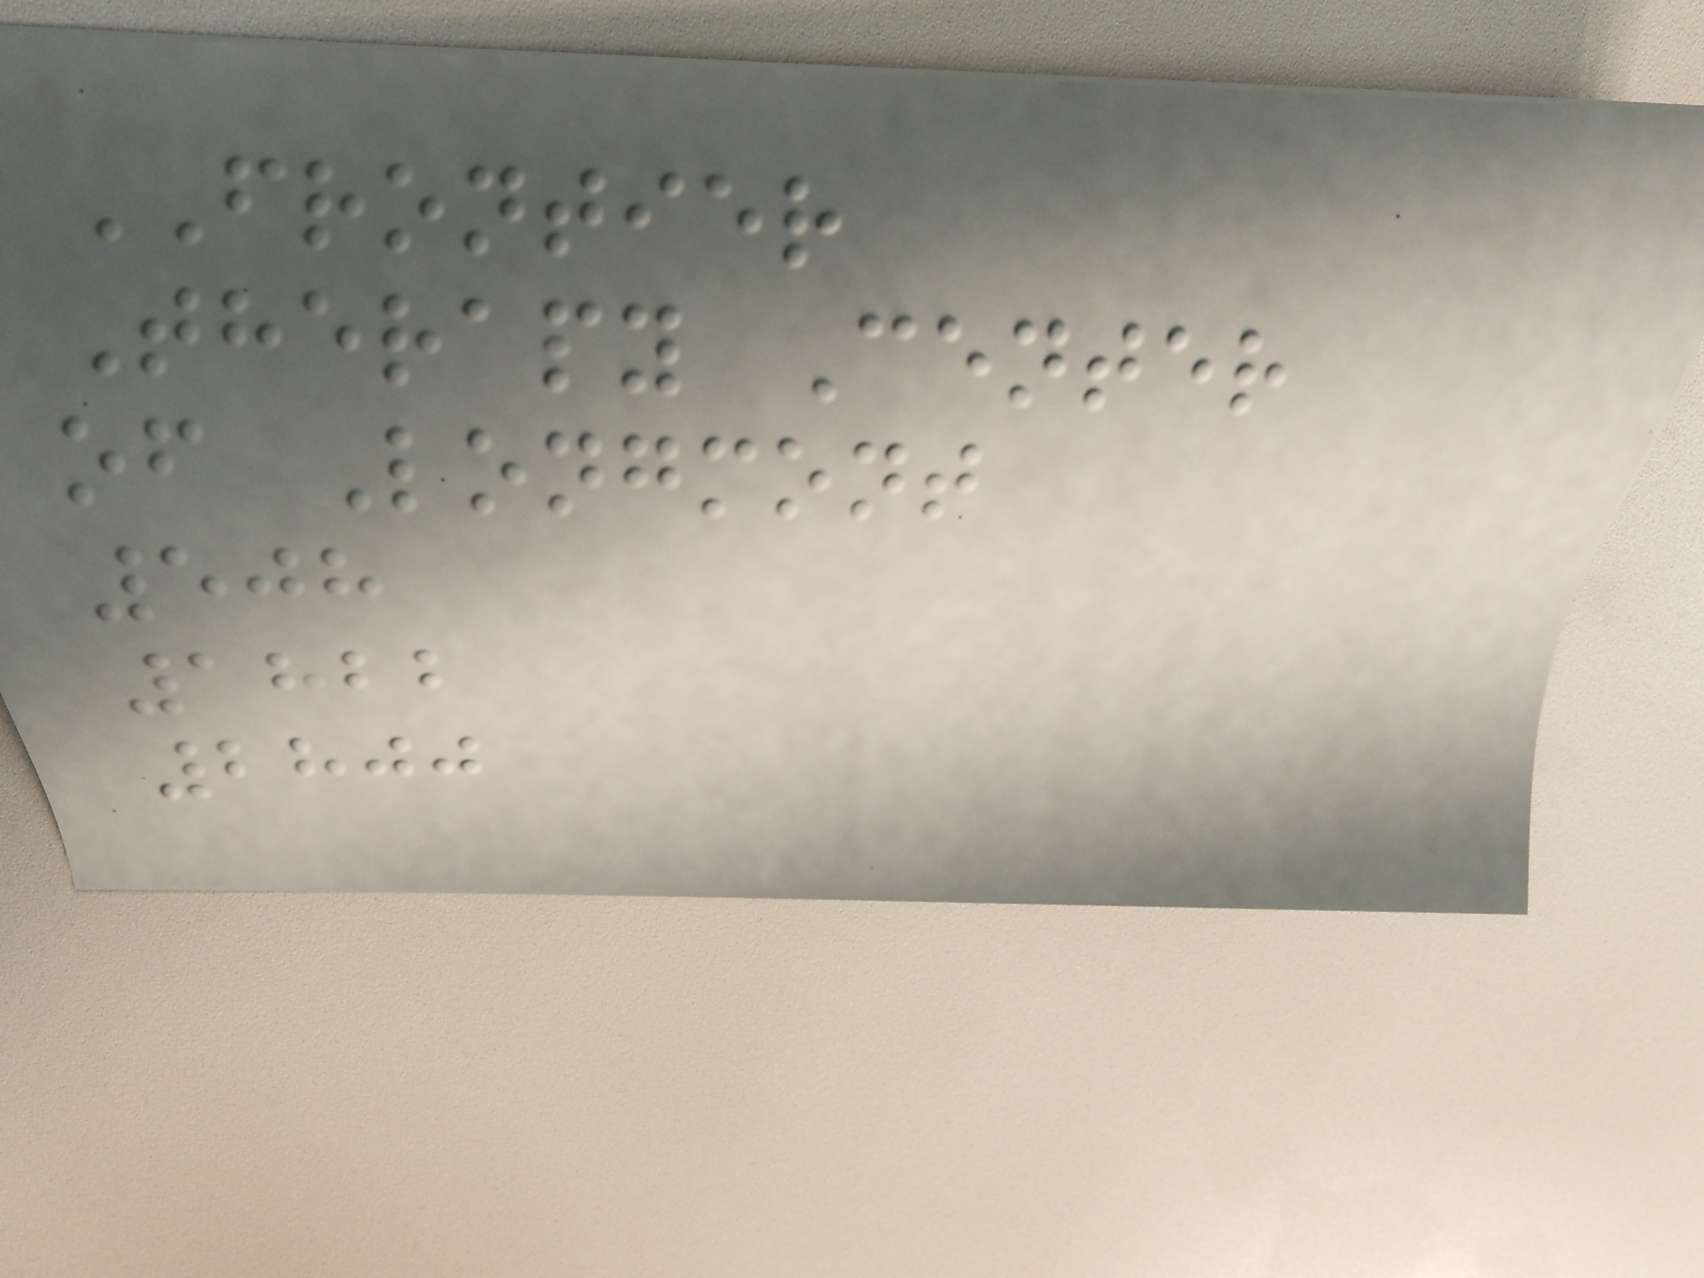FRONTIER
Therapy Center
of Longmont
508
1822
2800
